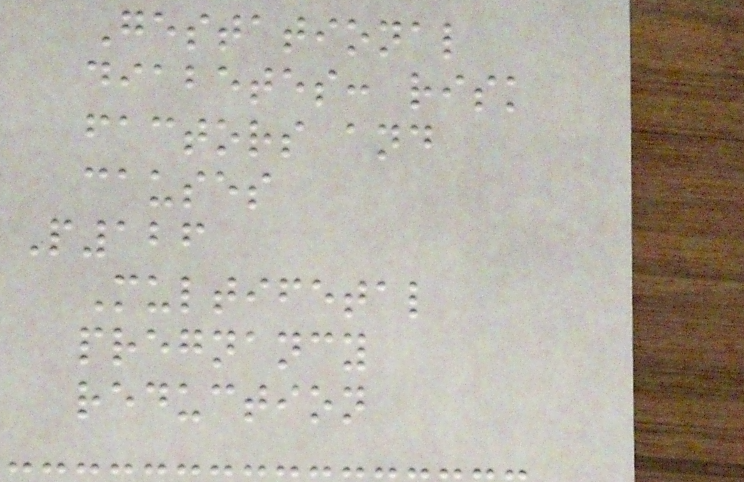Gestational
diabetes: risk
factors and
causes
P126
Multifetal
pregnancy
reduction
